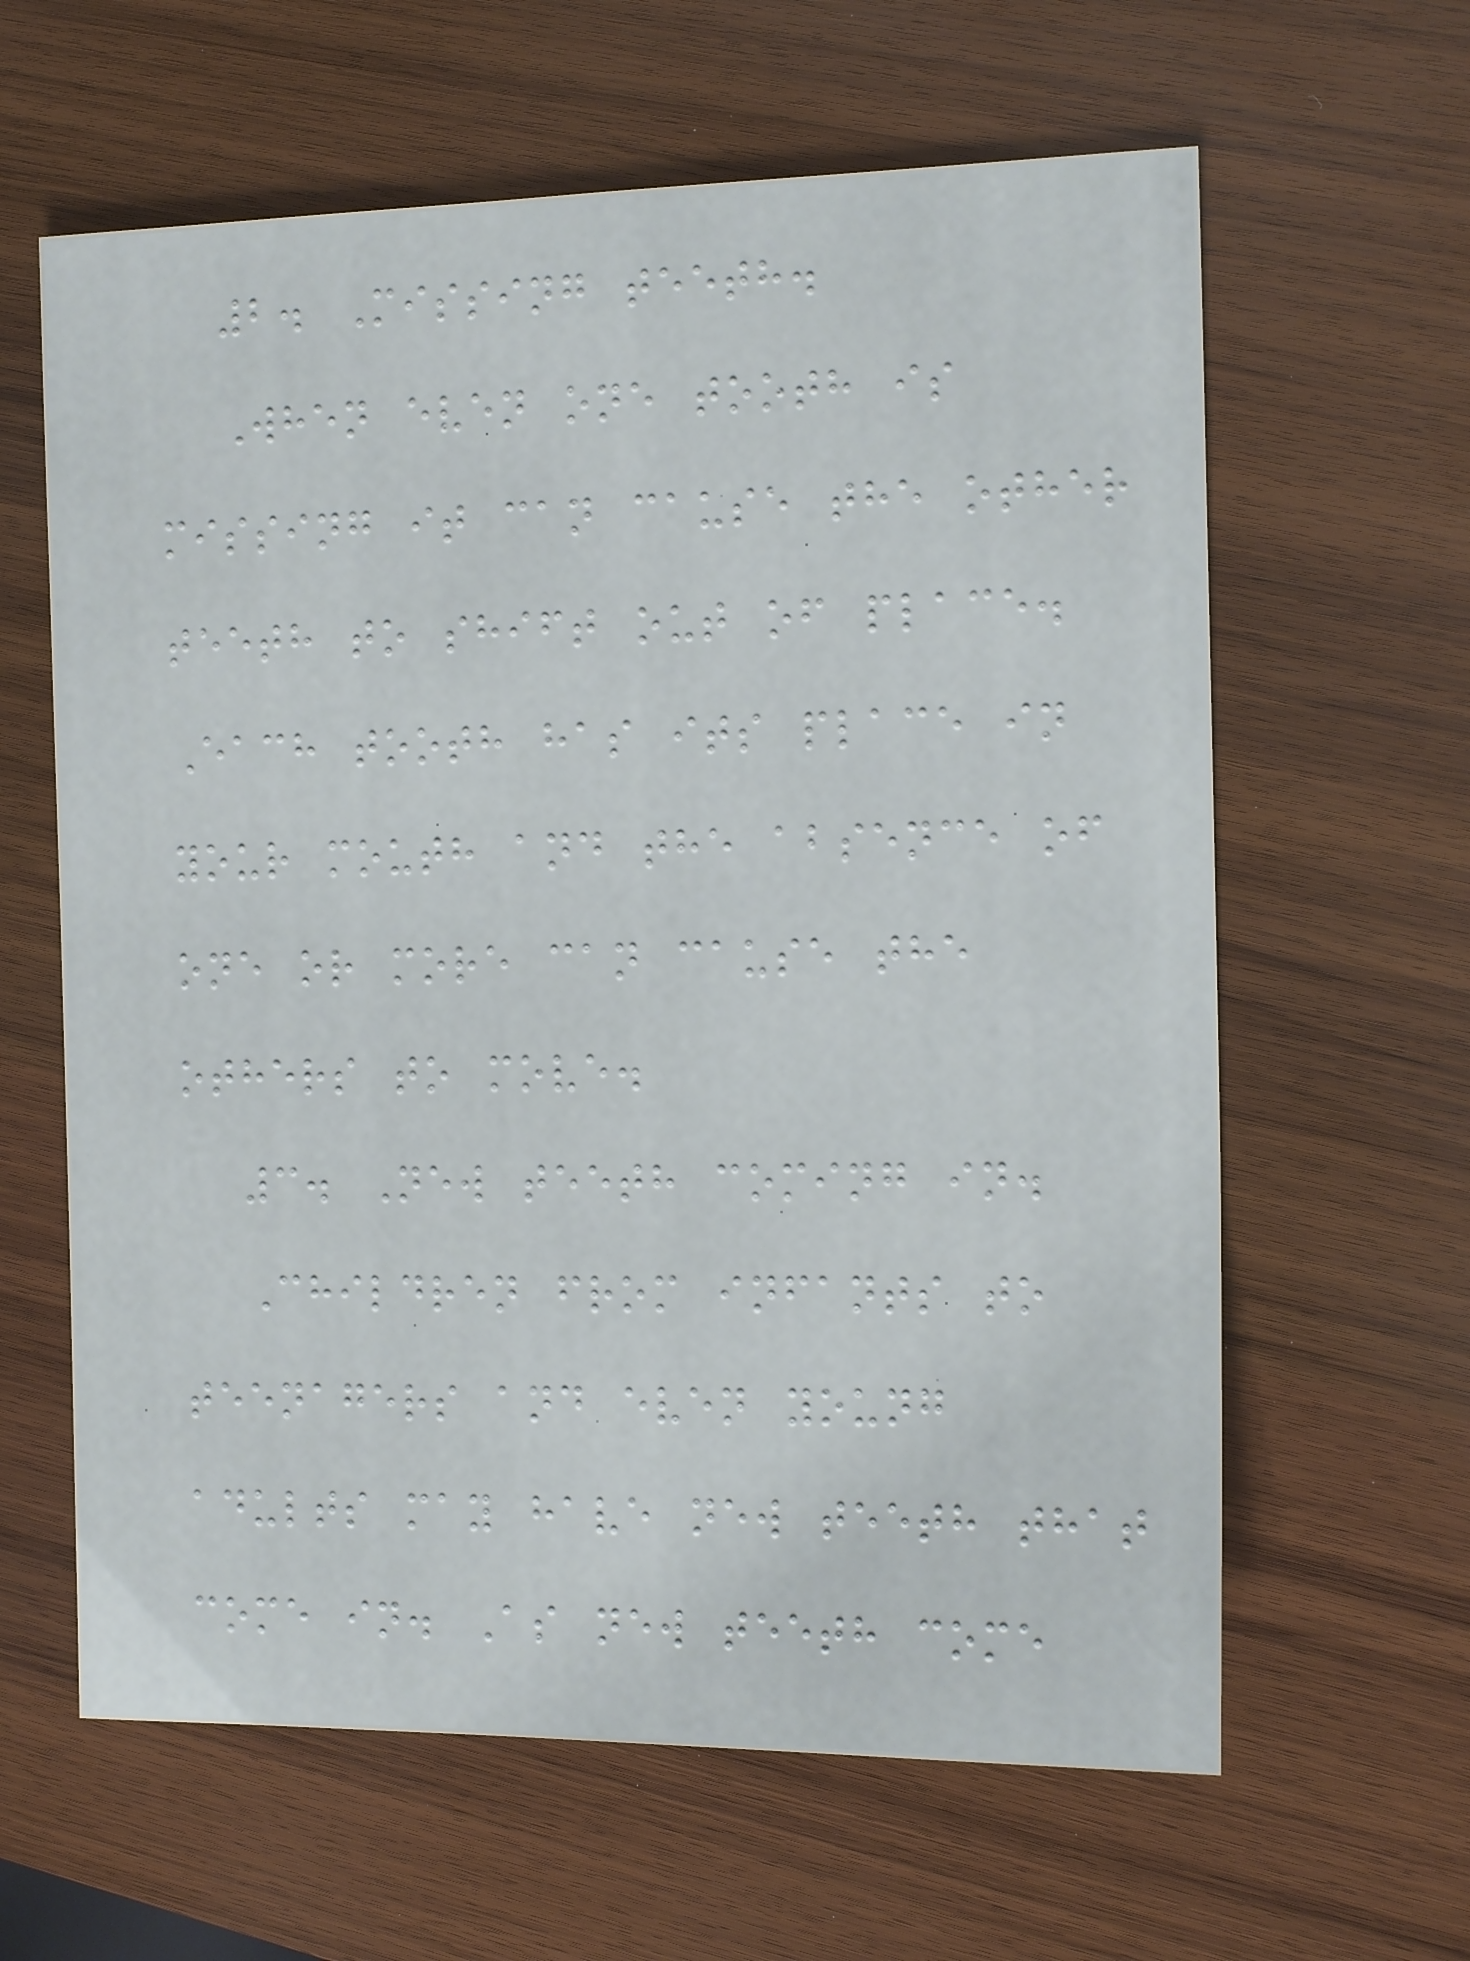2. Missing teeth.
When even one tooth is
missing it can cause the other
teeth to shift out of place.
Each tooth has its place in
your mouth and the absence of
one or more can cause the
others to move.
3. New teeth coming in.
Children from infants to
teenagers and even young
adults may have new teeth that
come in. As new teeth come
